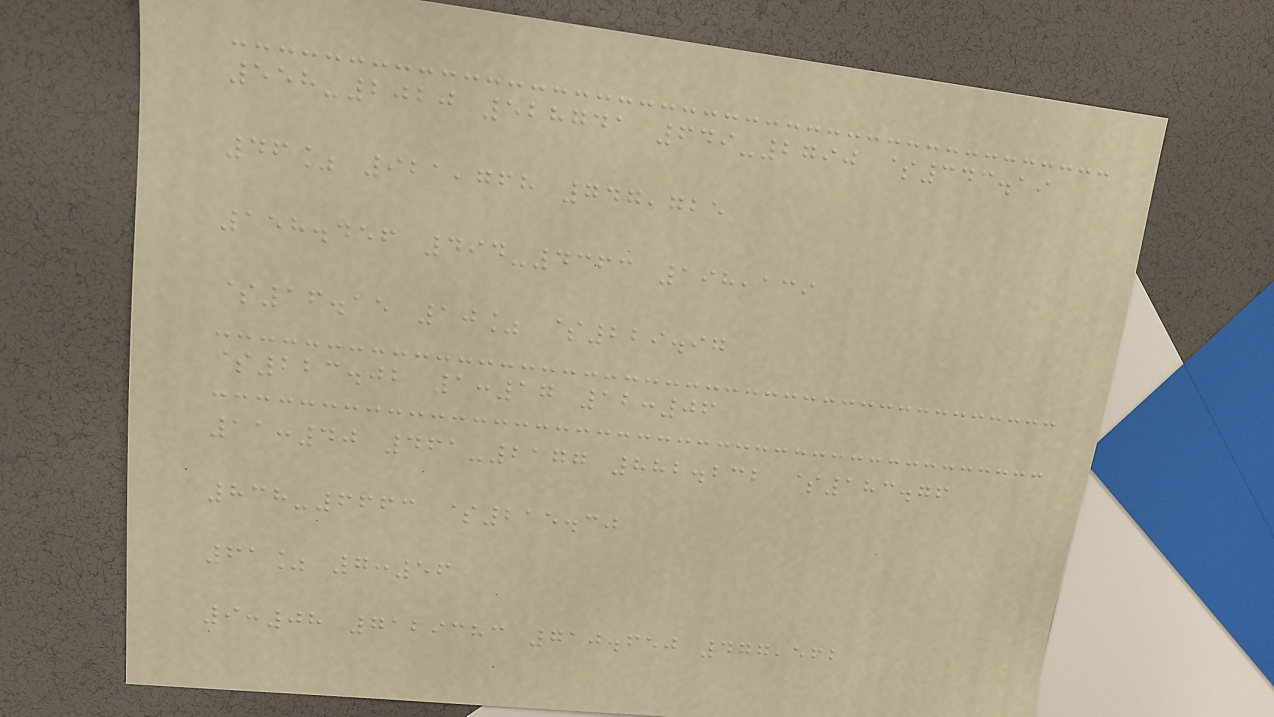558-2020 528741 649-2790 $343.19
46% 921,768 747,725
158.456 494-4363 198,139
$16.15 10% $229.97
$223.02 1:17 12:06
11:40 461-2177 882.232 $183.76
838-6663 $215.30
61% 7:56
9:08 7129383 710.650 477,562
